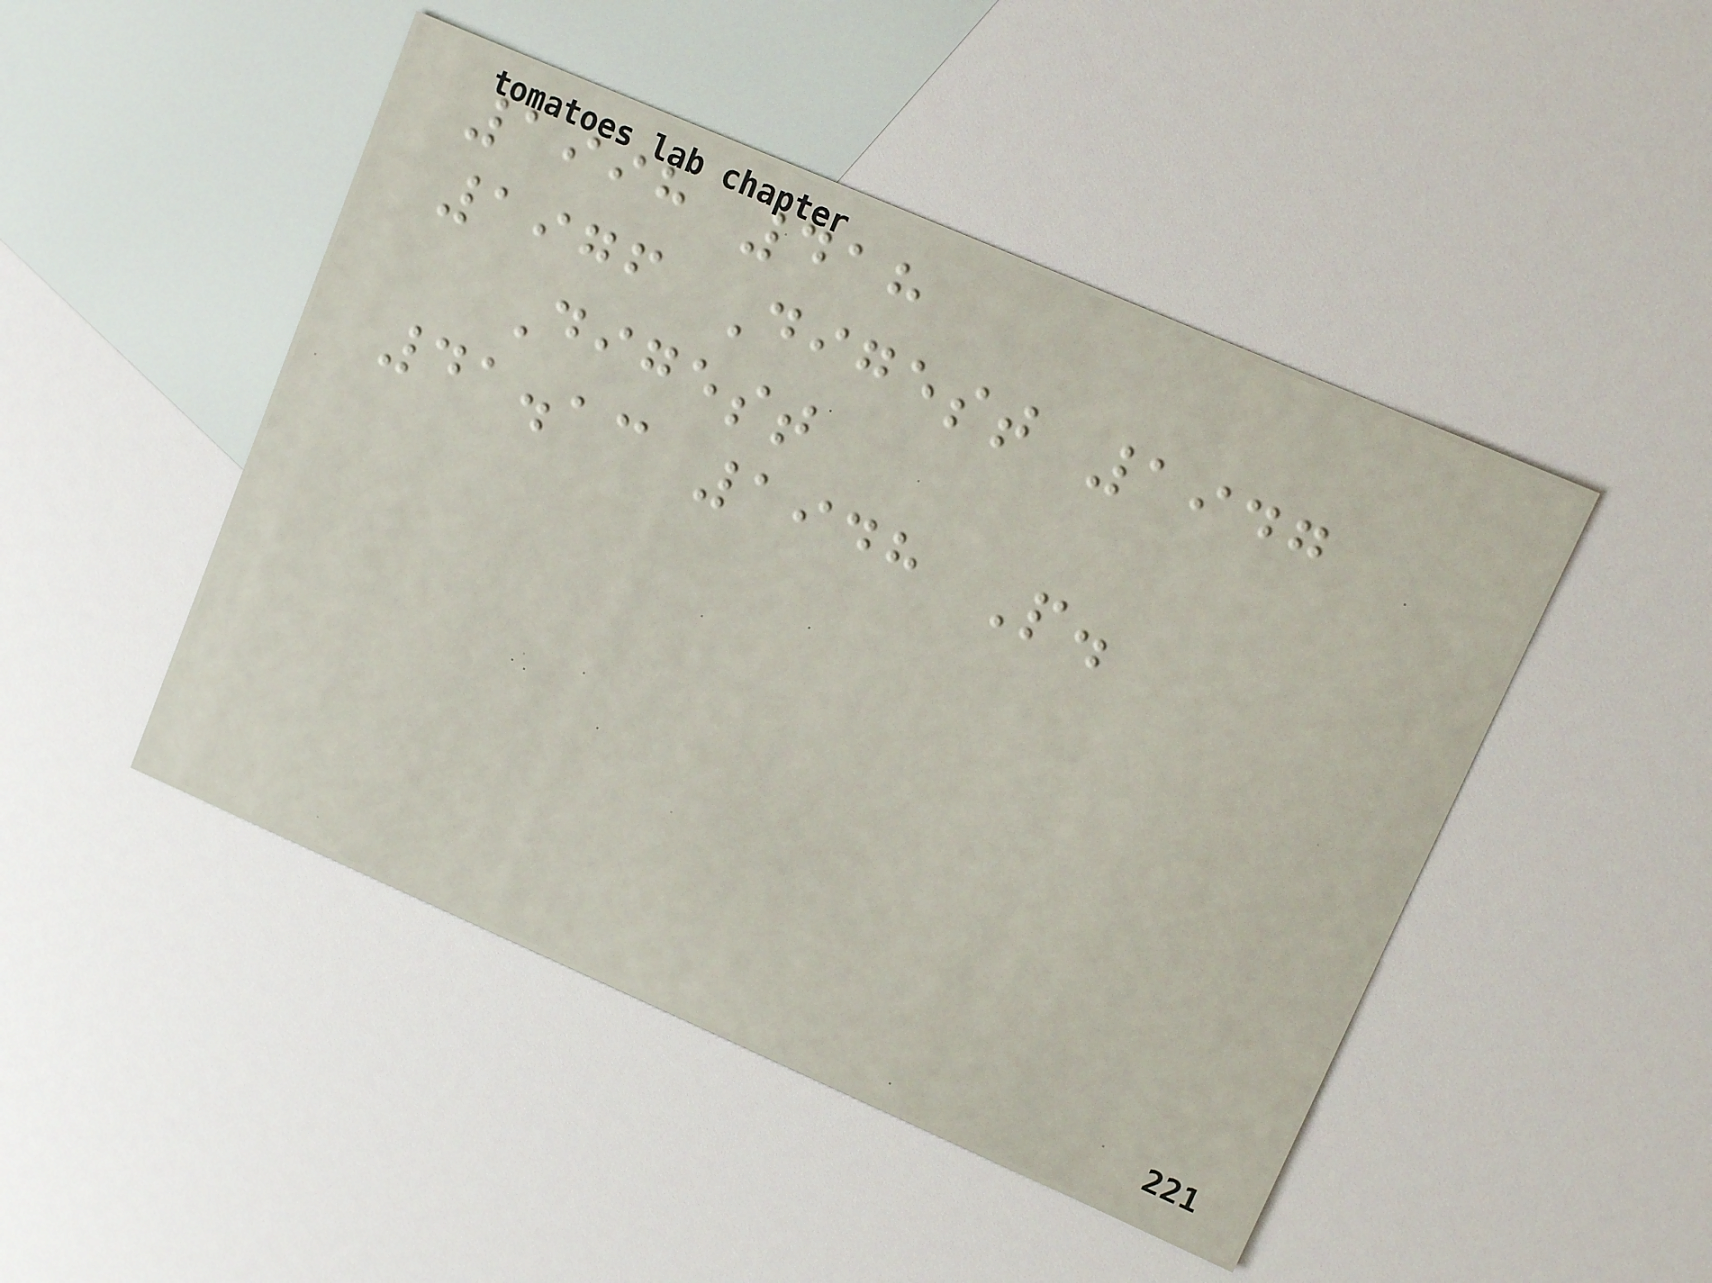1998 418
1976 Digest 1947
Digest
41.13 1948 P.
